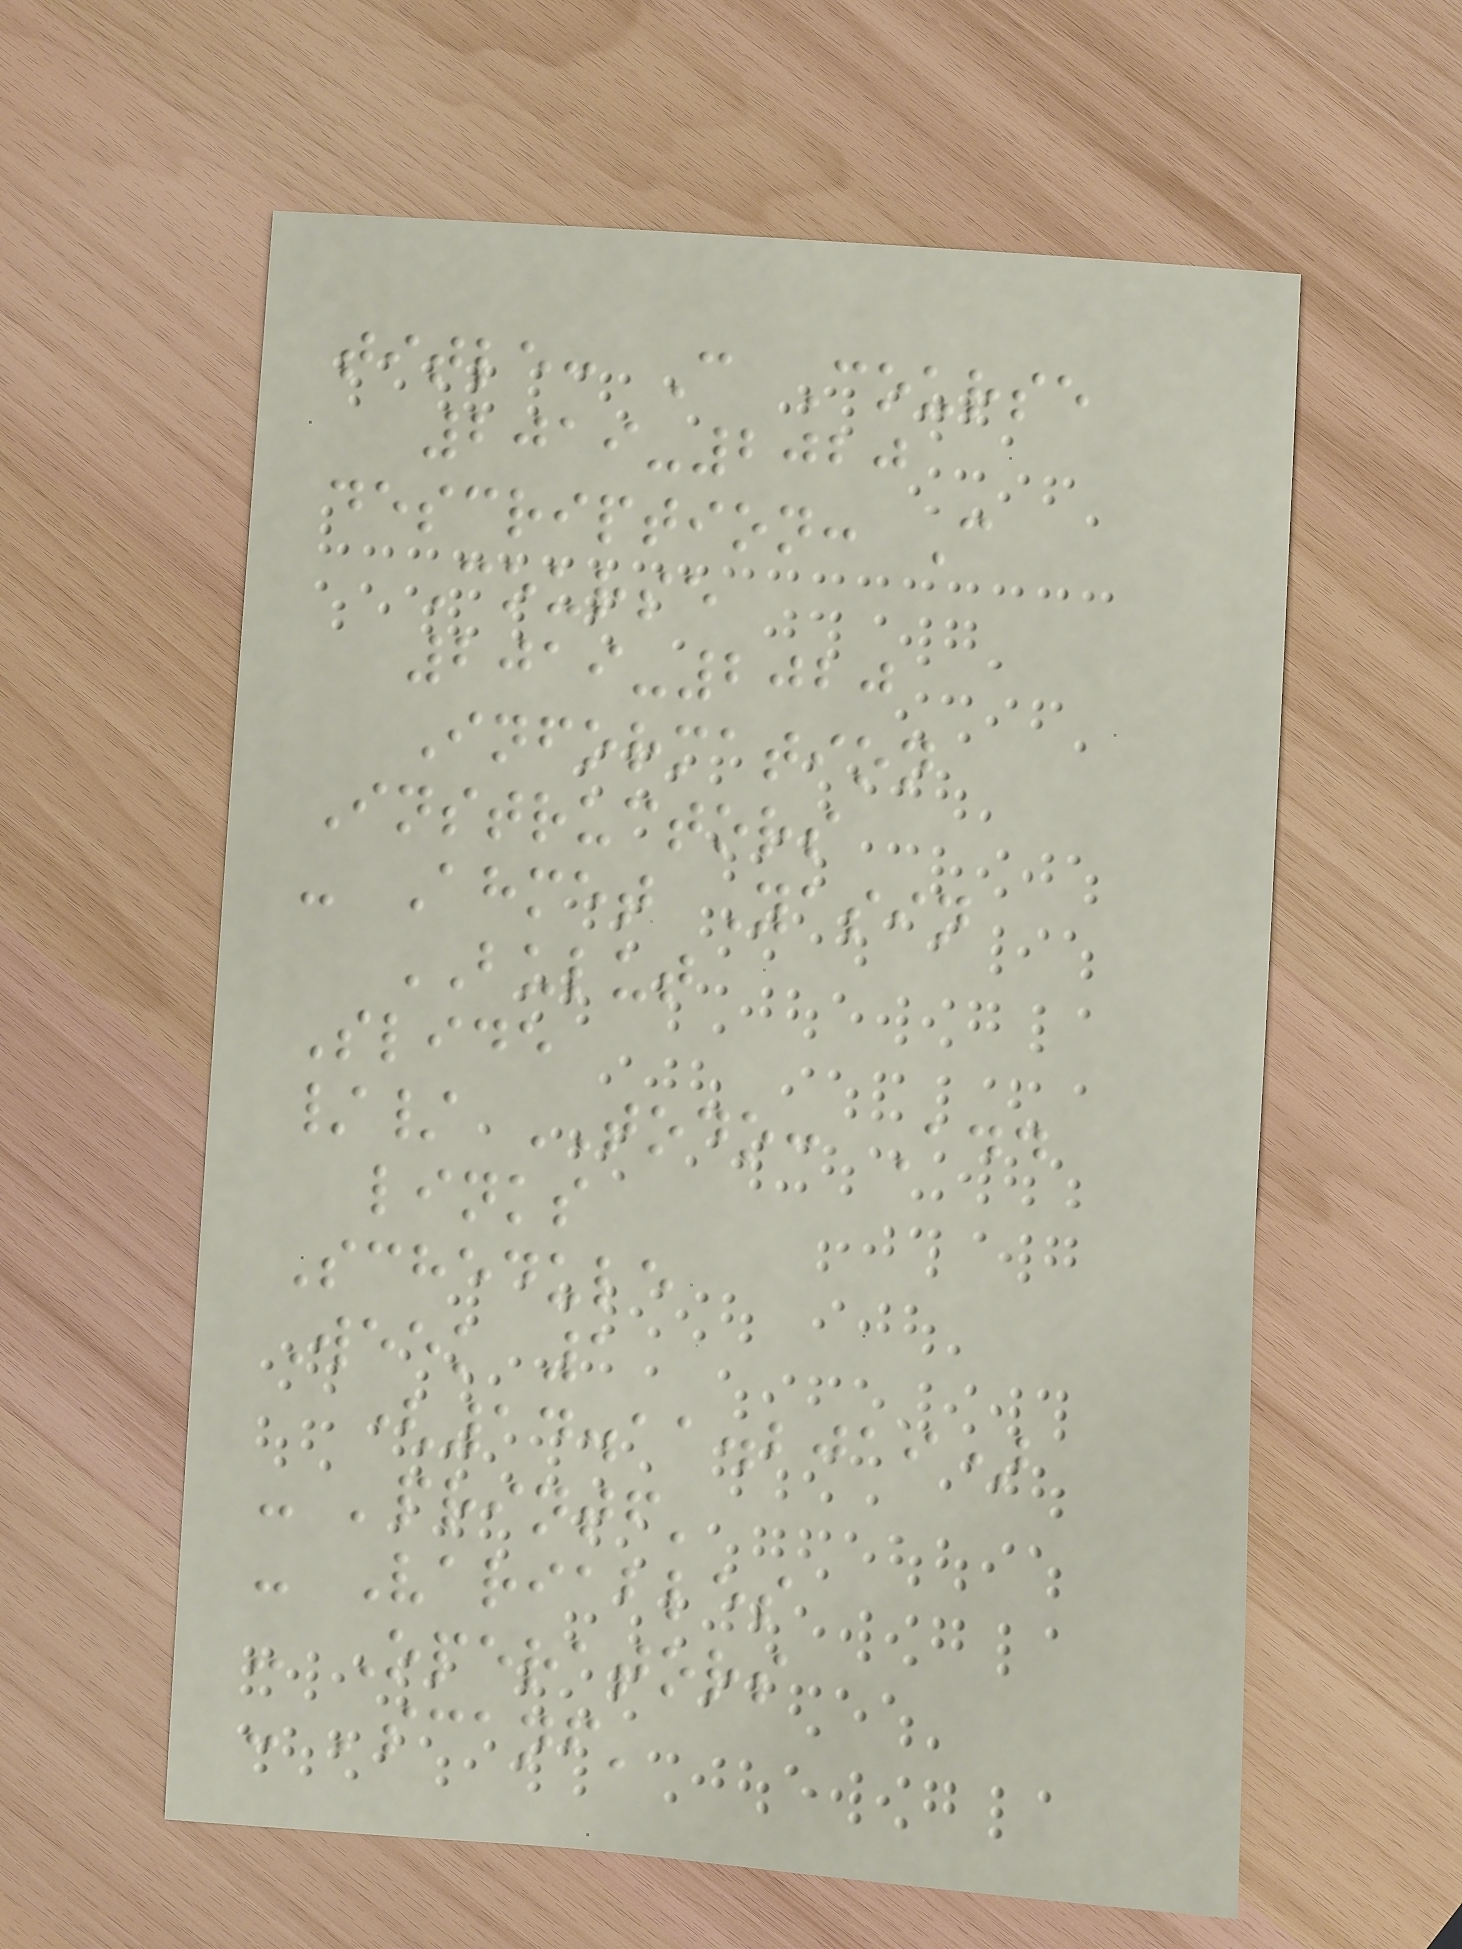title: C Course
2019-2020
description: C
Course
2019-2020
Information
Instructors
- Ahmet Yasin
BULUT
Slide
// TODO: Add
links
Schedule
Week 1
(14.11.2019)
- 'printf'
- Variables
- Operators
- 'scanf'
